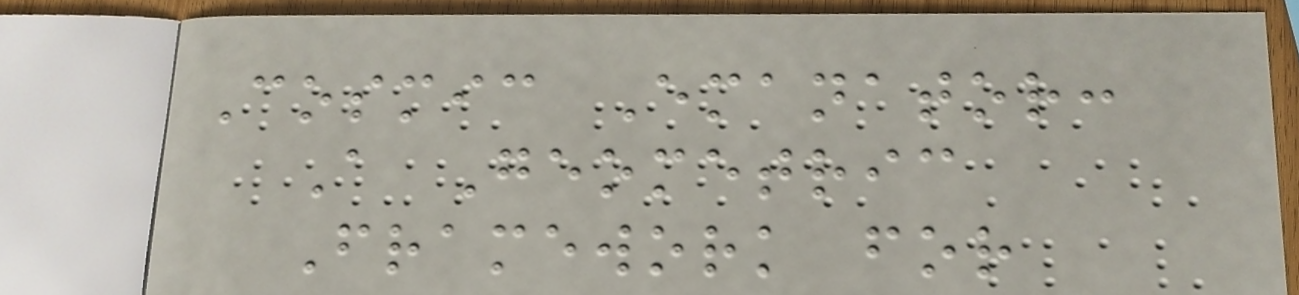Cosmic Emanator:
A Geometric
Framework for
